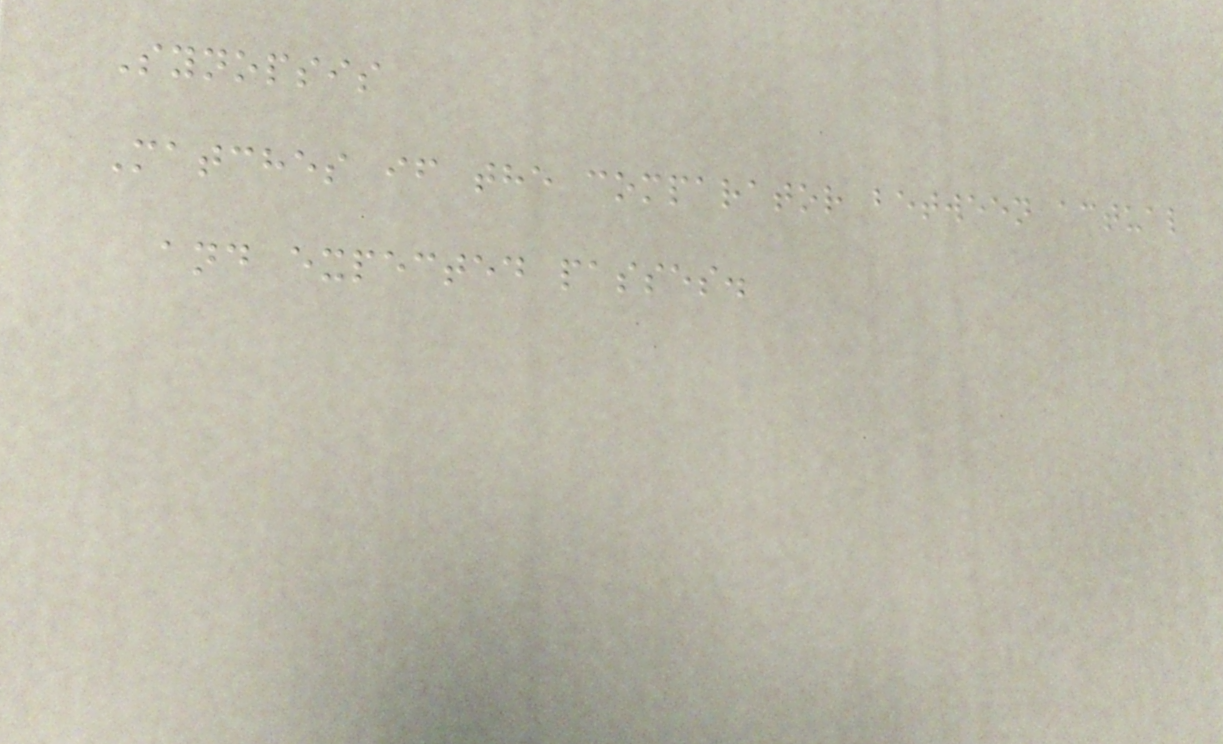Synopsis
Matches if the comparator between actual
and expected passes.
